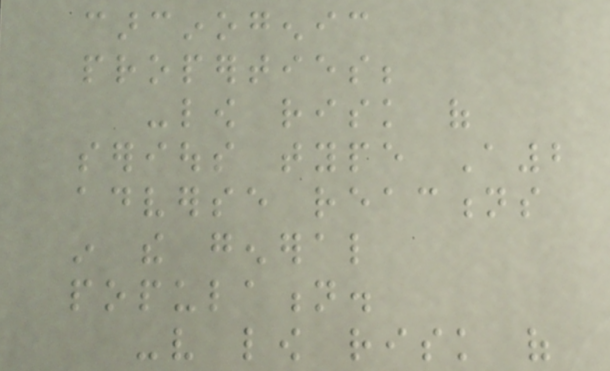carcinogenic
properties;
-low risk of
serious type A2
adverse reactions
in the general
population.
-very low risk of
